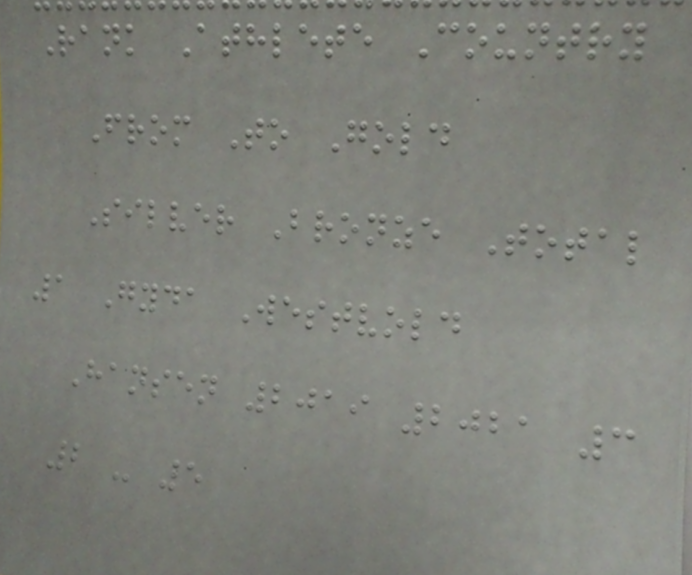Rank Athlete Country
From To Gold
Silver Bronze Total
1 Gyda Westvold
Hansen 2019 2021 3
2 - 5
